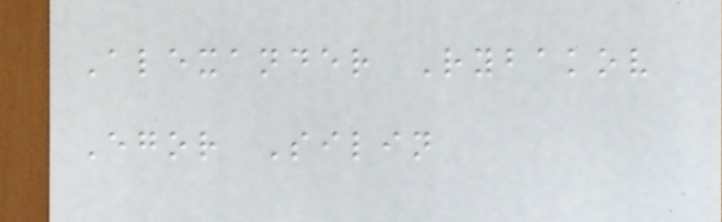Alexander Rybakov
Egor Silin
